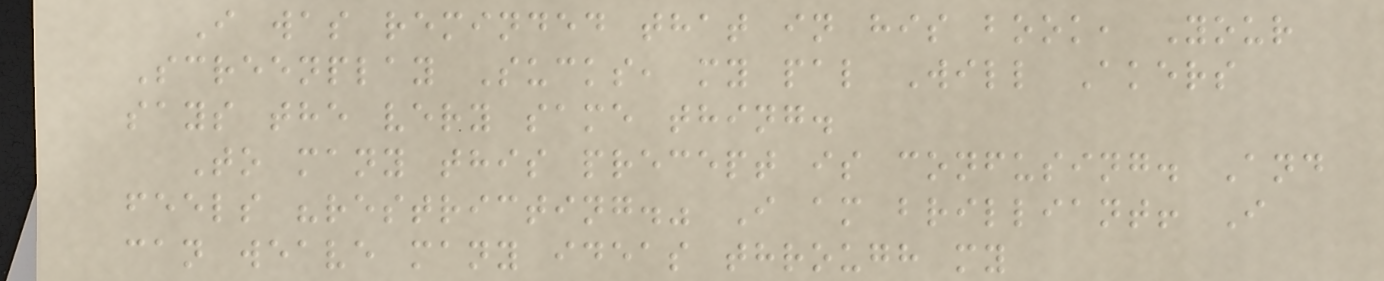I was reminded that in his book, Your
Screenplay Sucks, my pal Will Akers
says the very same thing.
To many this precept is confusing. And
feels "restricting." I am brilliant! I
can weave many ideas through my
